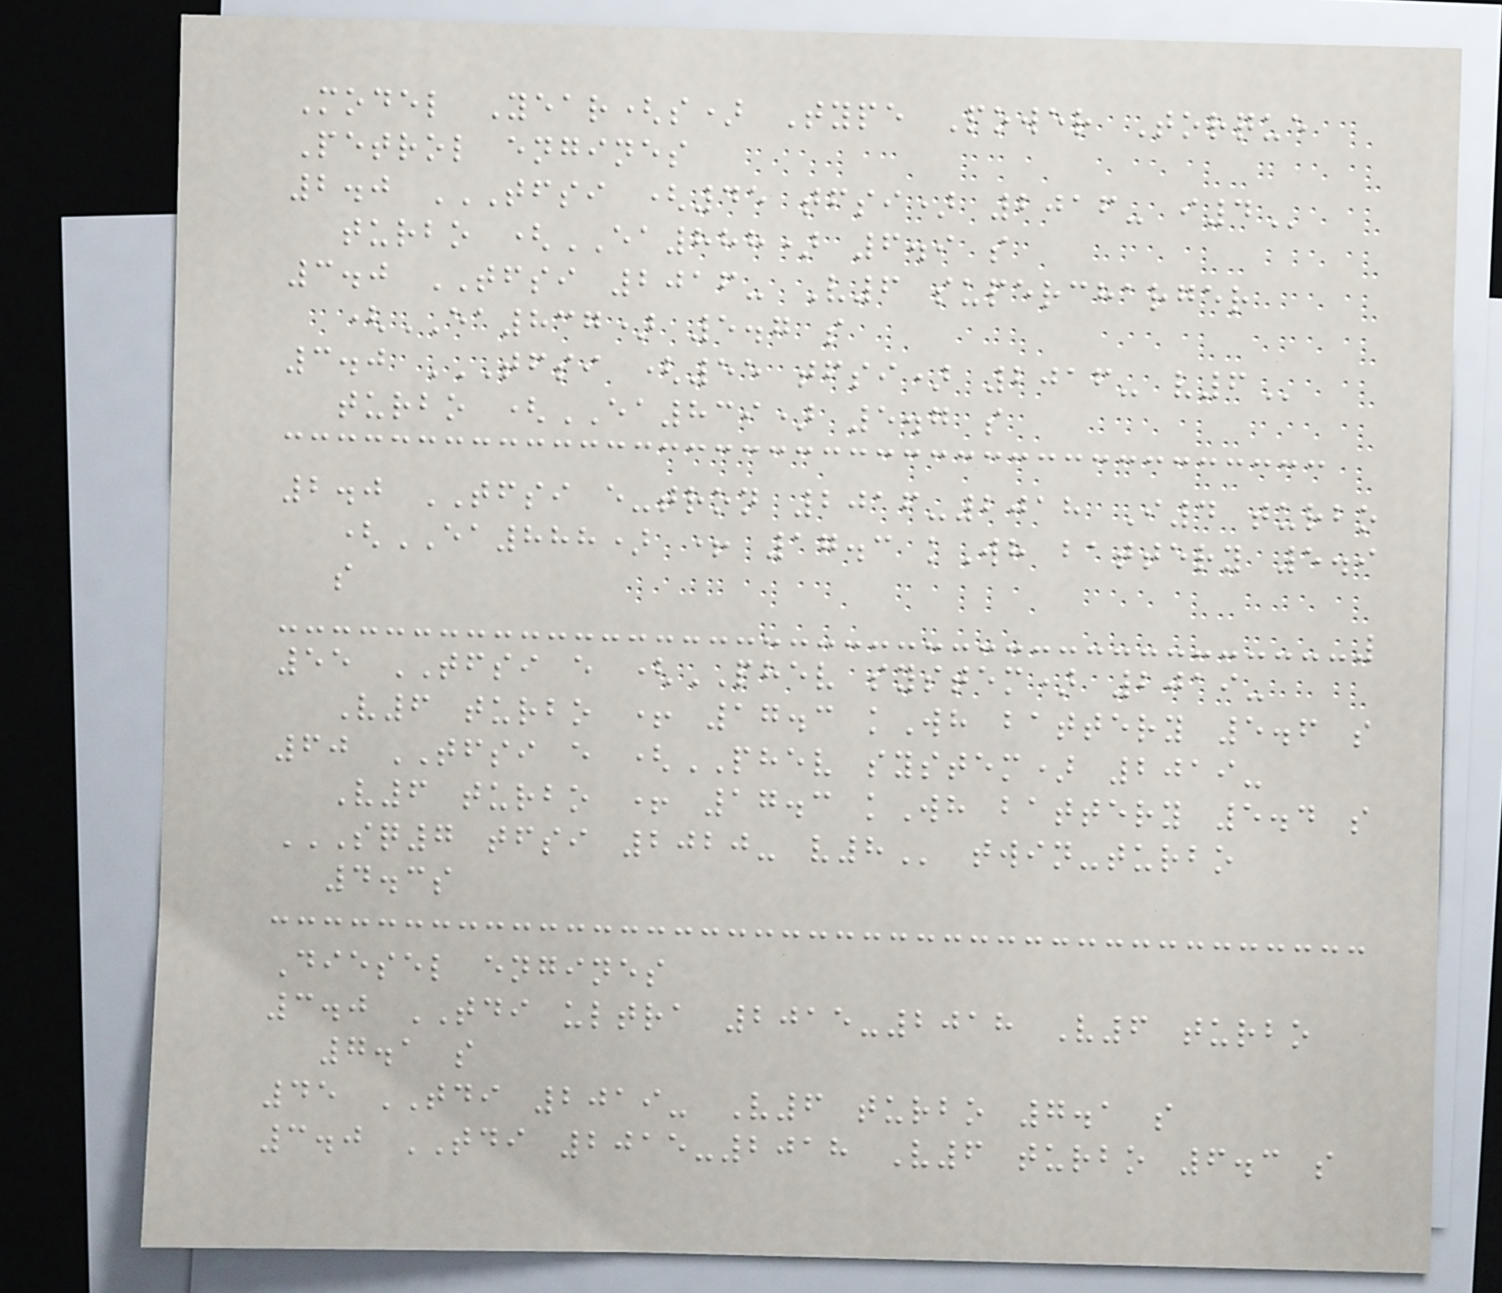Model Year(s) Type Power Torque
Petrol engines
2.0 TFSI (45 TFSI) 2016- I4
turbo (EA888) 6.9 s
3.0 TFSI 2016- V6 supercharger
(EA837) 5.7 s
3.0 TFSI (55 TFSI) 2016- V6
turbo (EA839) 5.7 s
2.0 TFSI e-tron 2016-2018 I4 turbo
(EA888) + 17.3 kWh battery 5.9
s
55 TFSI e (PHEV system) 2019-
V6 turbo + 17.3 kWh battery 5.6 s
60 TFSI e (PHEV system) 2019-
V6 turbo + 17.3 kWh battery 5.4 s
SQ7 TFSI 2020- V8 twin-turbo
4.3s
Diesel engines
3.0 TDI ultra 2015-2018 V6 turbo
7.1 s
45 TDI 2019- V6 turbo 7.1 s
3.0 TDI 2015-2018 V6 turbo 6.3 s
